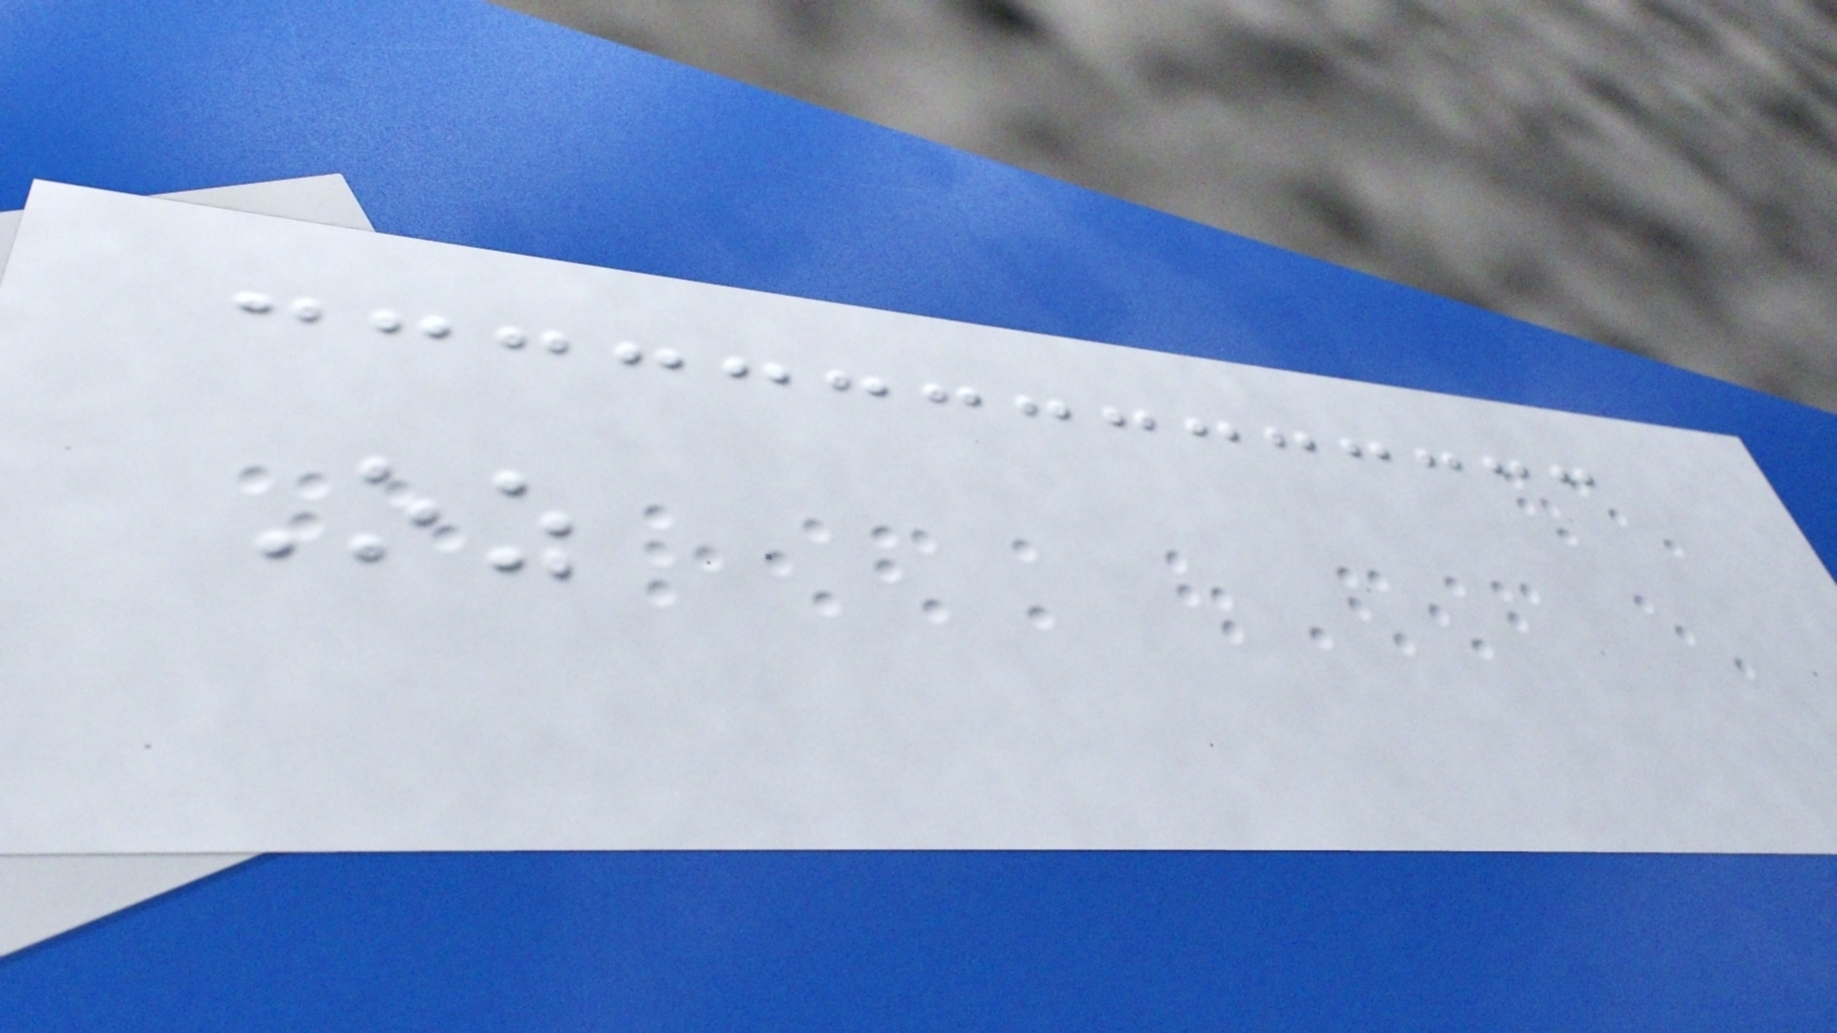Oz
